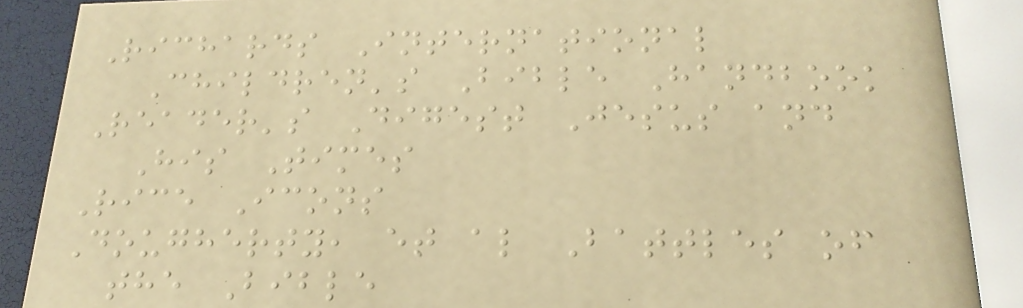Richards International
Children's Bible Handbook
Reader's Digest Jesus and
His Times
Rice Icons
Dougherty, et al Battles of
the Bible
